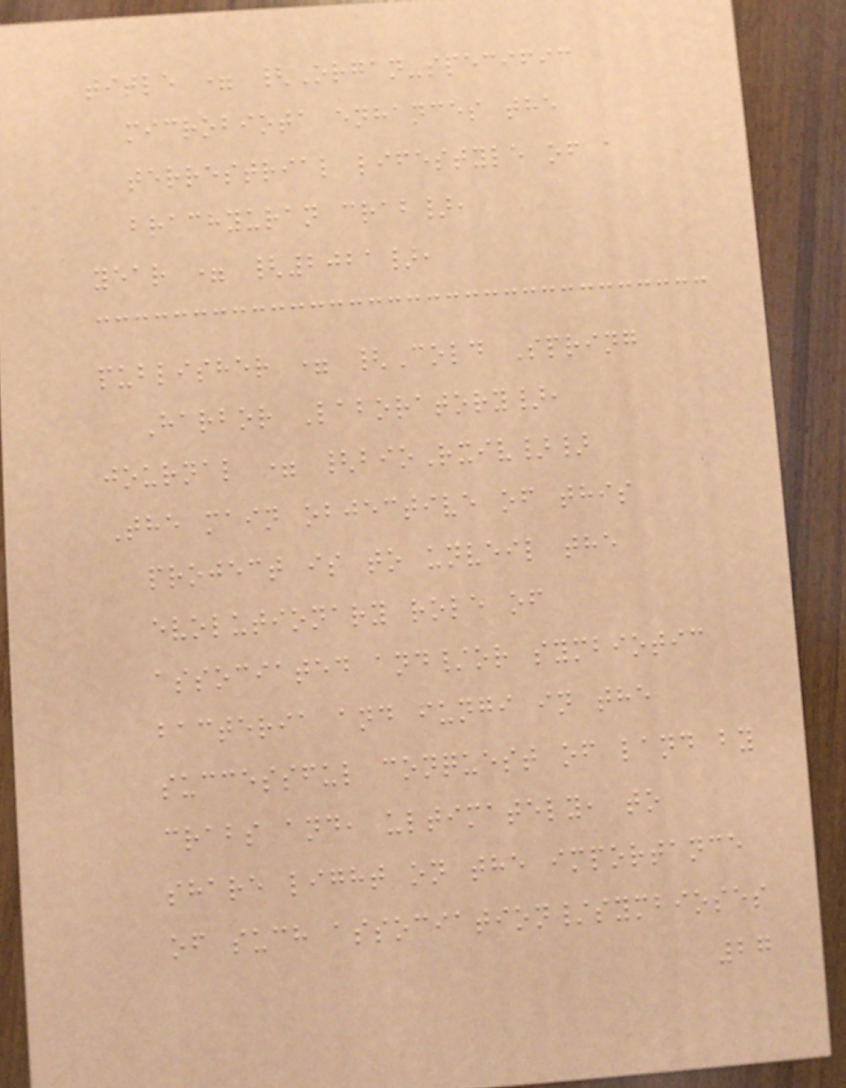title = {Organ-specific
microbiota enhances the
terrestrial lifestyle of a
brachyuran crab},
year = {2021},
publisher = {Cold Spring
Harbor Laboratory},
journal = {bioRxiv}}
The main objective of this
project is to unveil the
evolutionary role of
associated and/or symbiotic
bacteria and fungi in the
successful conquest of land by
crabs and, ultimately, to
share light on the importance
of such association/symbioses
27
